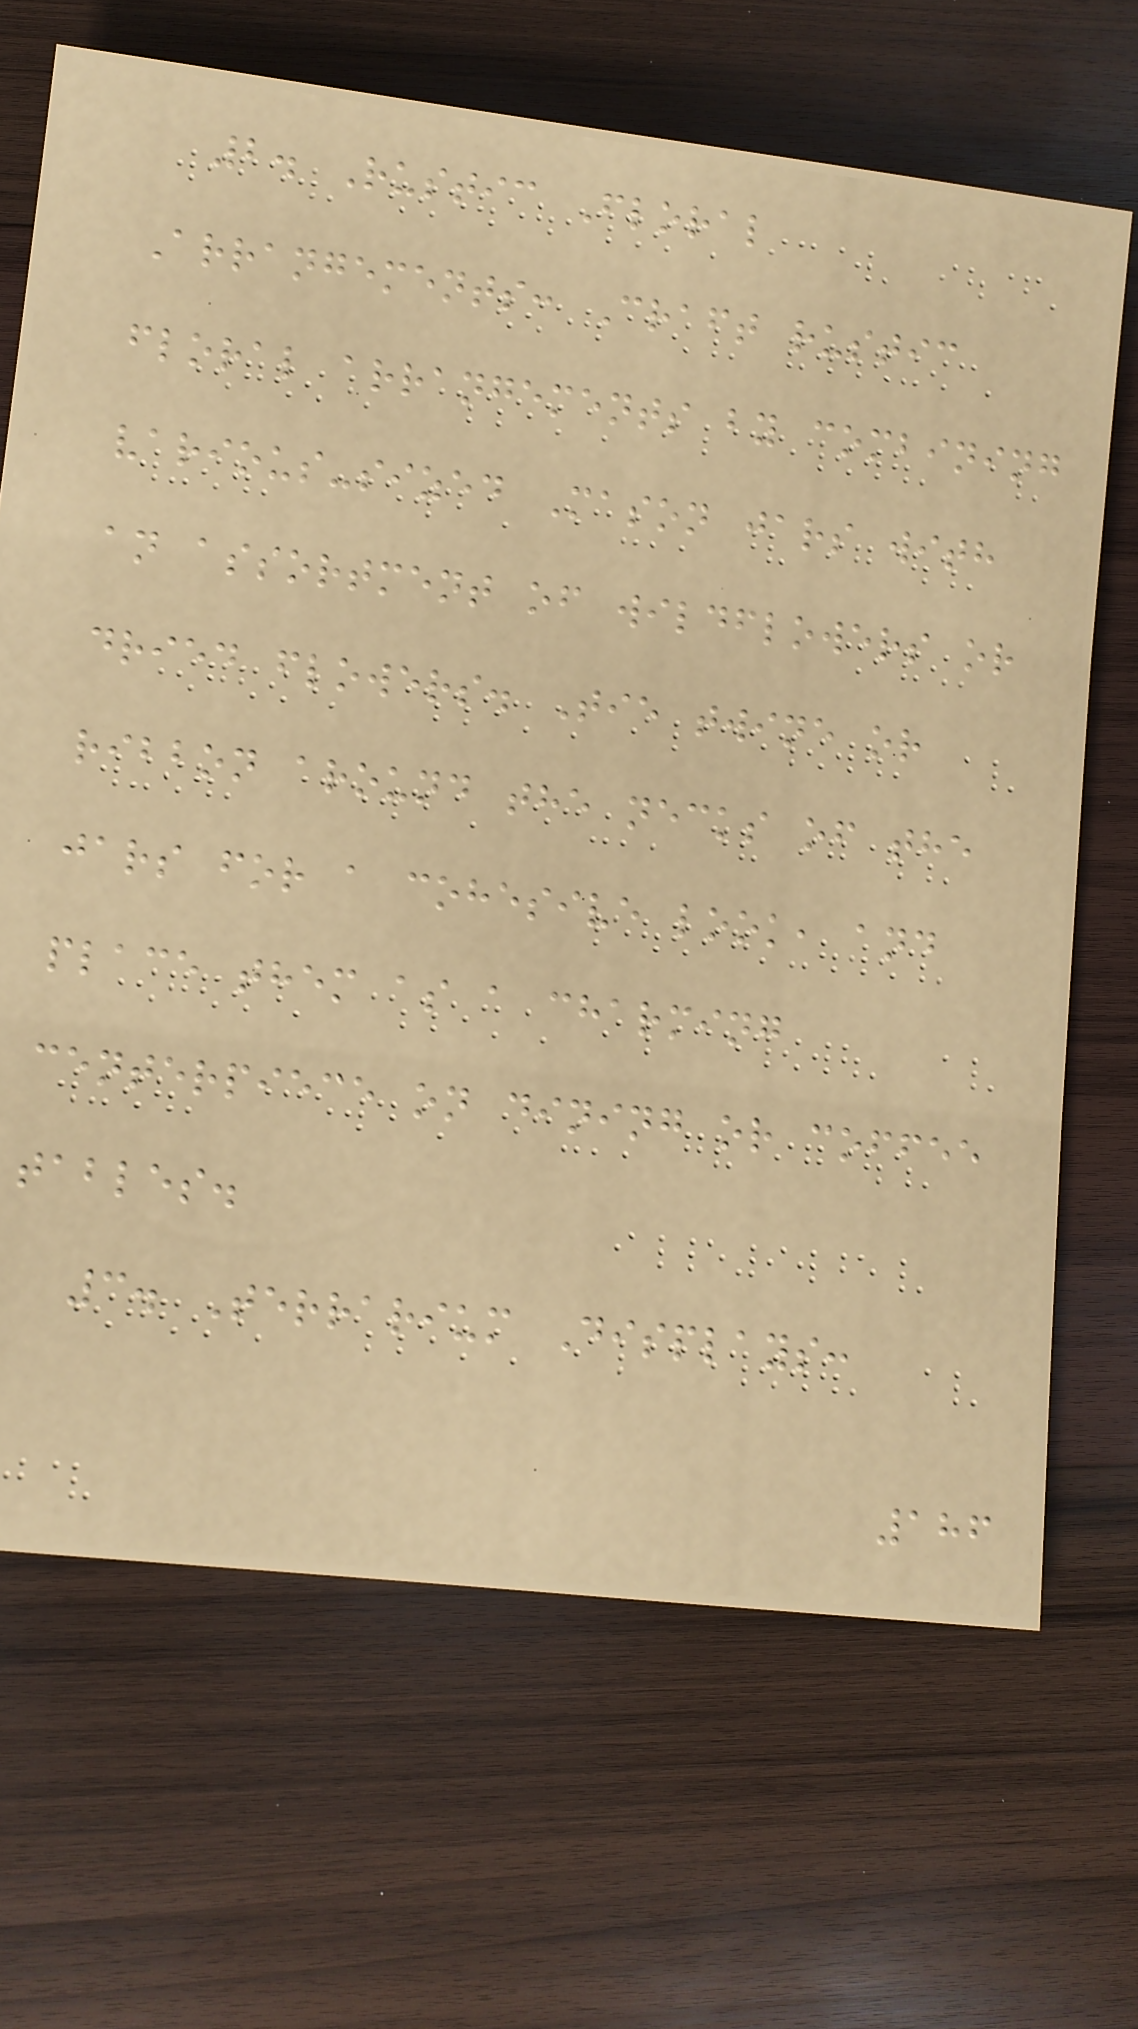2. Rustic Floral
Arrangements: Craft rustic
floral arrangements by combining
various-sized Mason jars with
an assortment of wildflowers or
dried flowers. Tie twine or
ribbon around the necks of the
jars for a cohesive look, and
place them as a charming
centerpiece on dining or coffee
tables.
3. Terrarium Displays:
186
